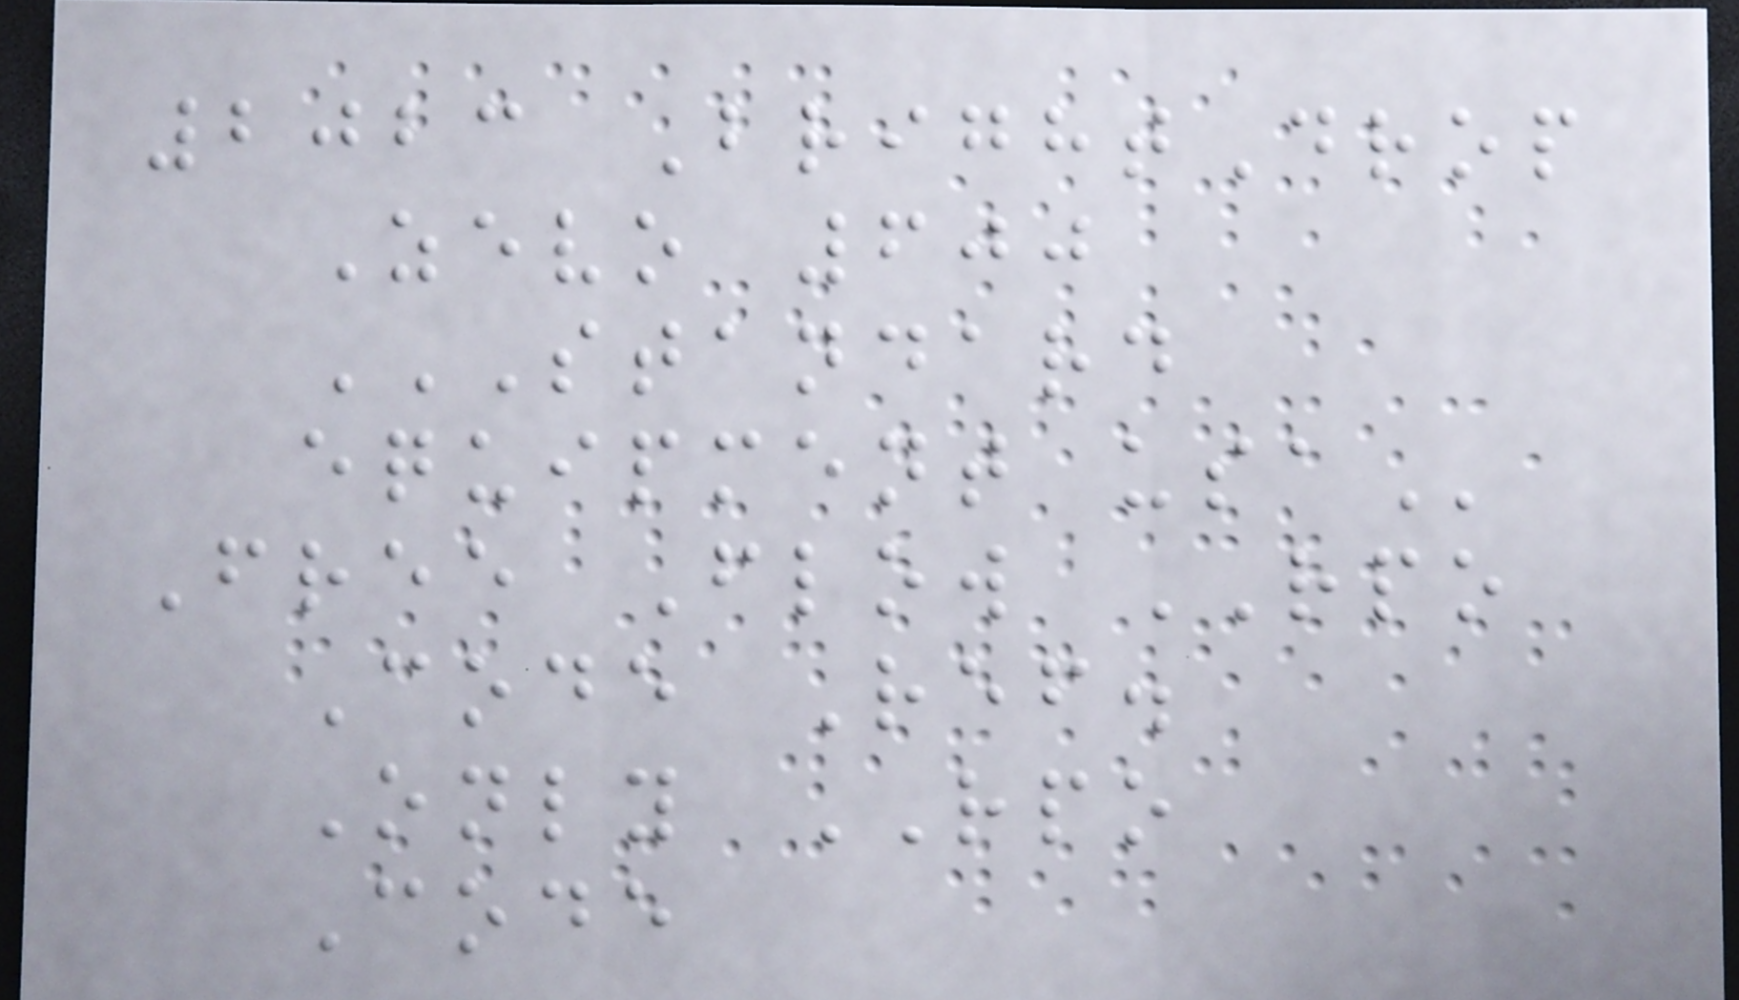2023 BrightDrop
Zevo 600
STANDARD
EQUIPMENT USA
Free Flow RPO
Code Ref.
Only RPO
Code
